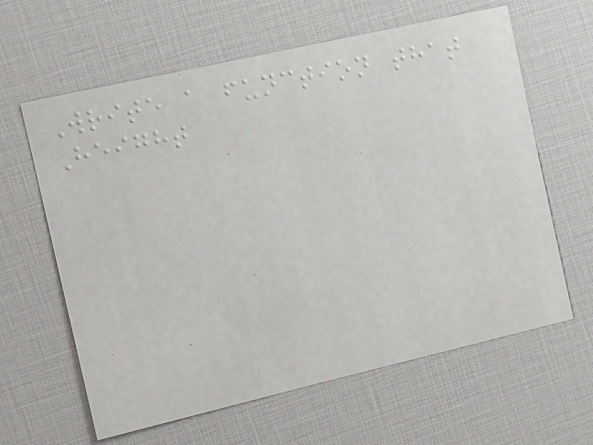Write a function that
Height
